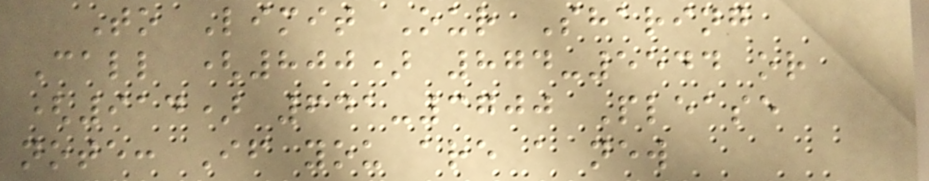To Limit Our Sharing
Call (800) 874-5544 or
(914) 641-3700 Please
note: If you are a new
